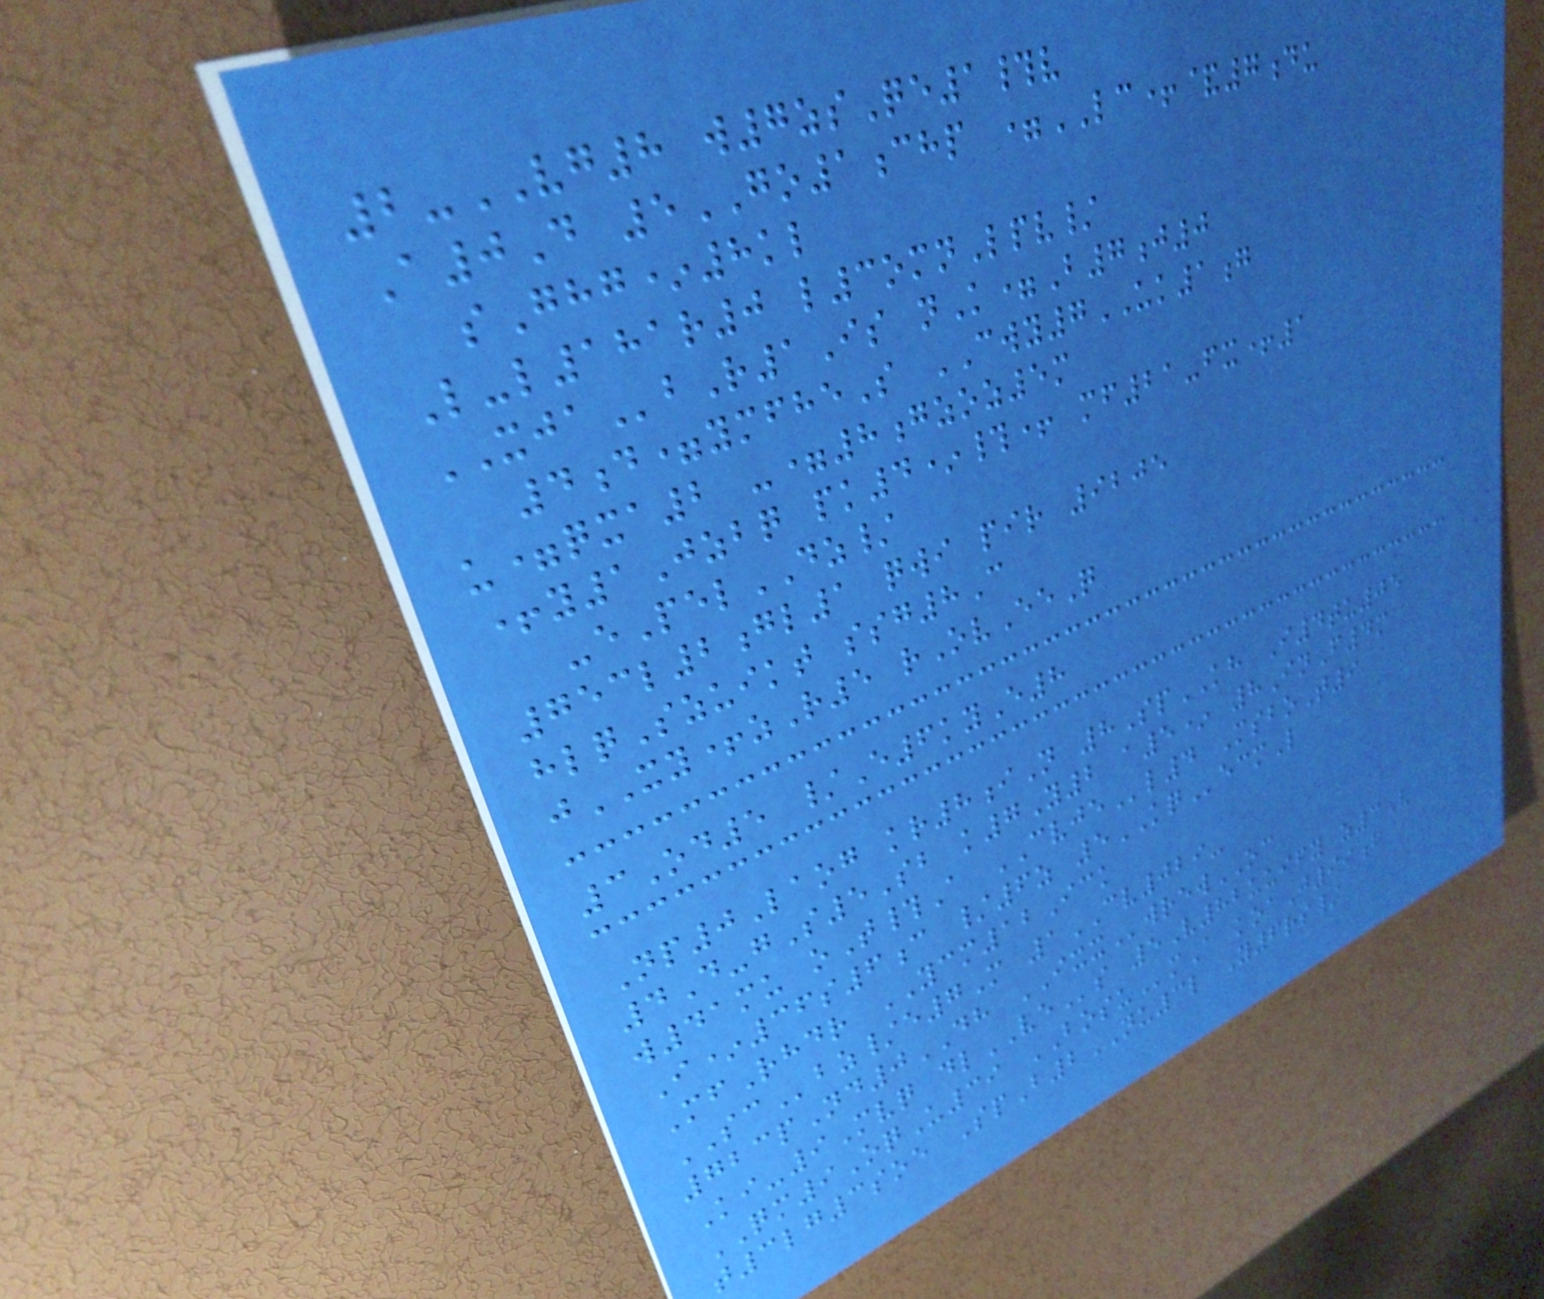2-VG8 w7zsQe1#v
A0D 5GO1chp =LC+&7du
sGhg*8kl
L-l181r0 l3omnLpv/
XJAbR1Is nK=B7j0
4d=ymfheS CWY7UK1g
u=qxa2 -=8gzoz5m
+y1Jzbq pk4*#+ mf21-fx+1
-ePelDZ/
753l2gl1 qwi pir 9205
hlqSzuikt ssg8C
jXY+zR5 rOvEeQ
3Od5 /E6kyE8
Np0Laog kr8iN 8SpKH I4tu05
4D-gS5Sb k7Y2 a5* 8InF4m
w41mu oT#A CVJEl4 MsboT9
I*36s6c /6z 5KQecmL
MfRhdr YCM12Ick
SCbz/e7M 1CV029-
723pNd0DH IXXwrewOC
Ki-9Mvq dlVEs 5V82uuify z3V
QM9OqU39 BOSUmA koaJ99f
t3lg3soe SpB2NU3l Y6rs/
